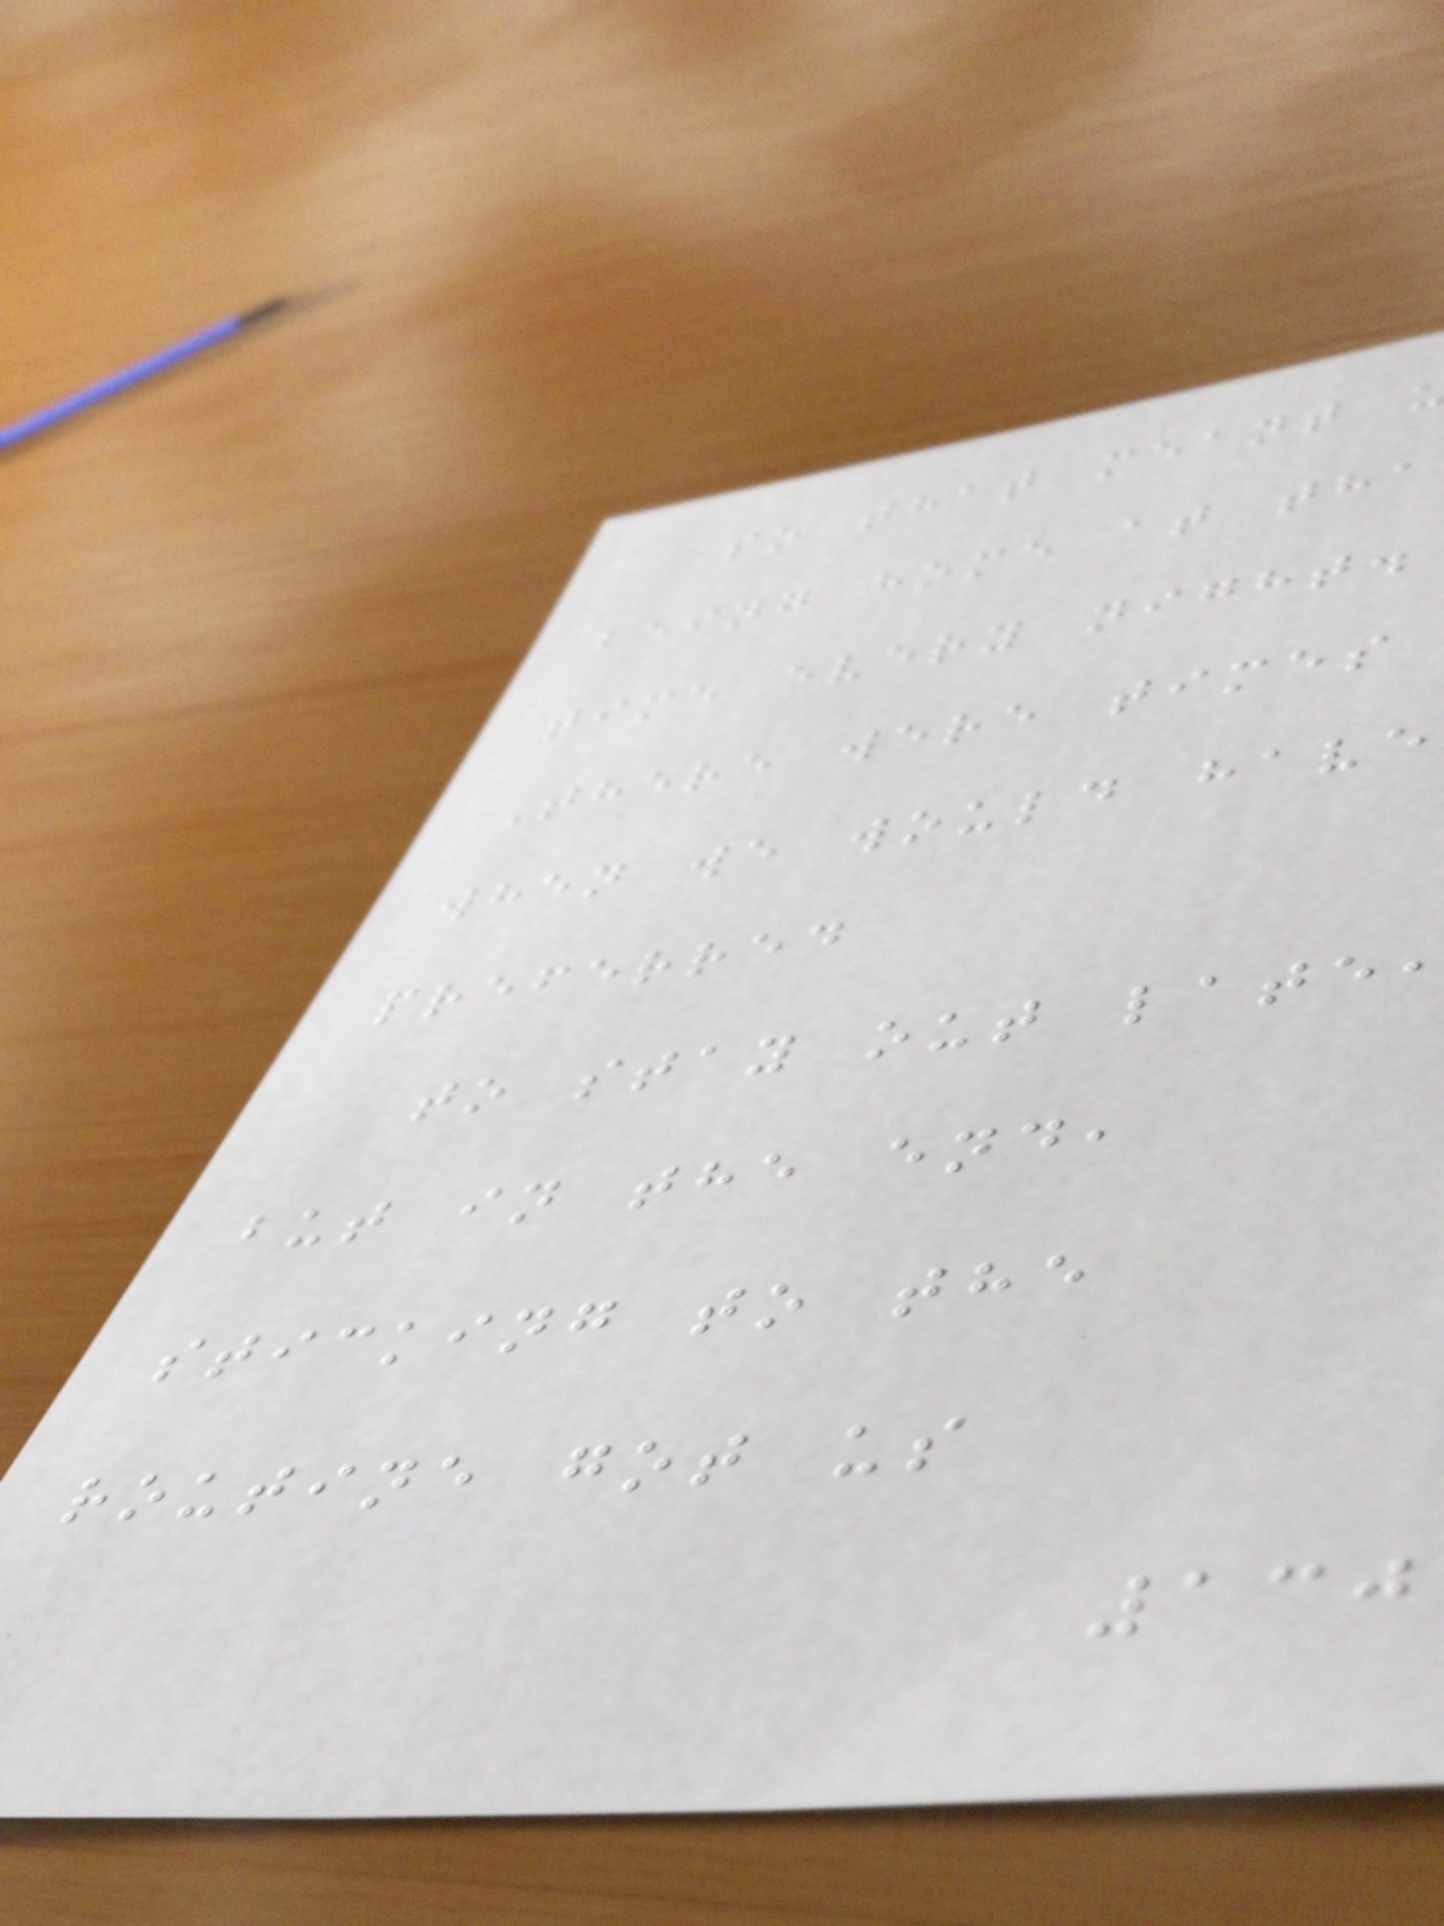so that meant
being home at tha
time every night.
There were times
when we would have
preferred
to stay out late
but in the end,
sticking to the
routine got us
130
